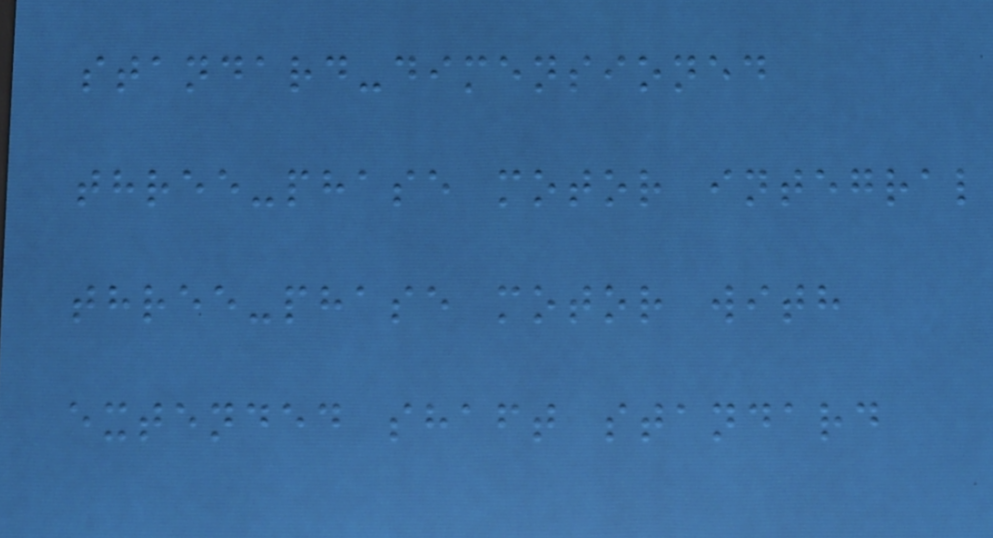standard-dimensioned
three-phase motor integral
three-phase motor with
extended shaft standard
